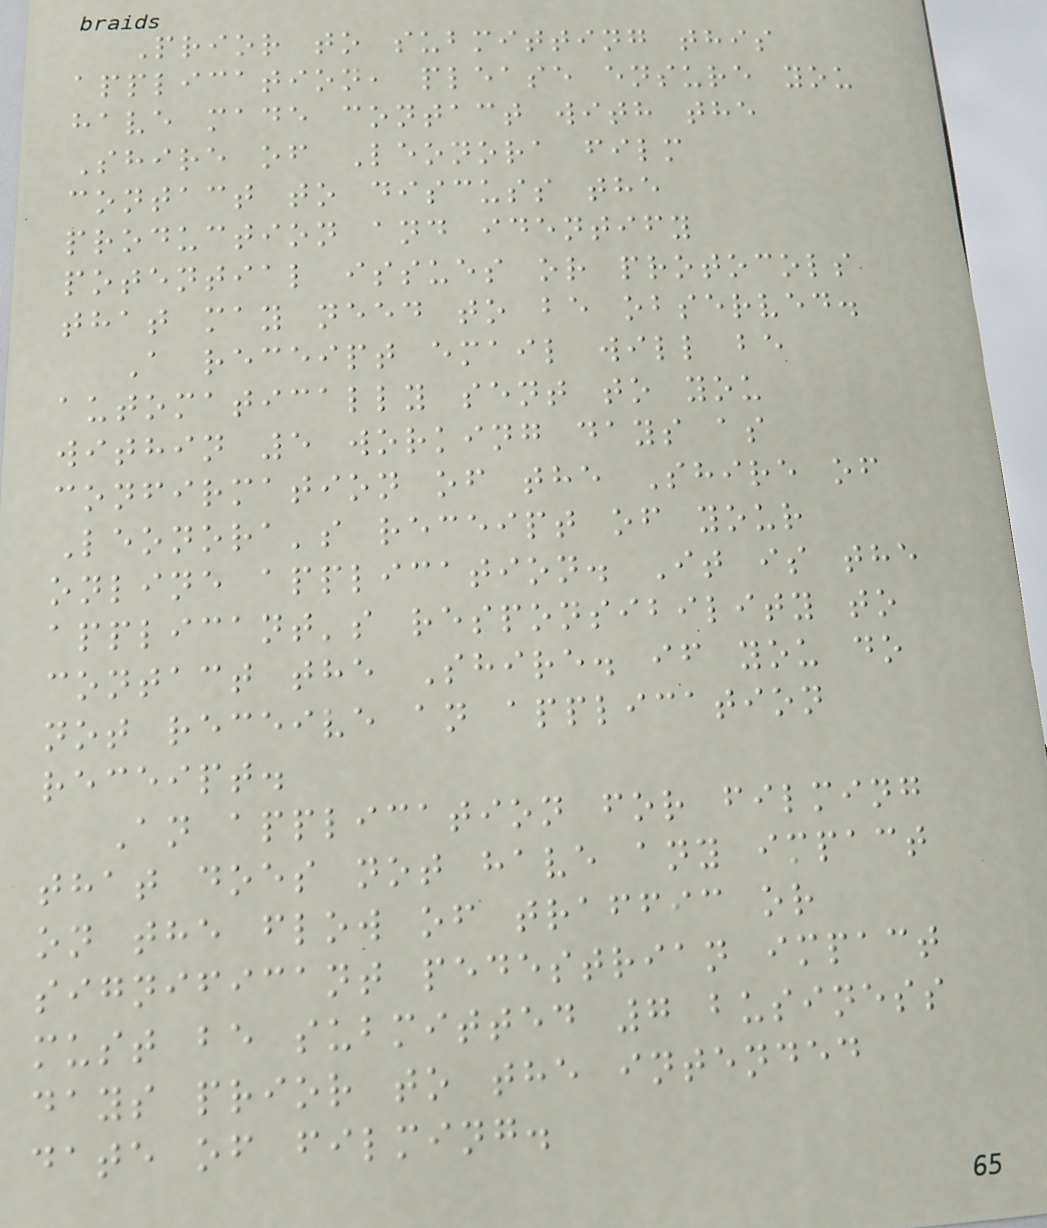Prior to submitting this
application, please ensure you
have made contact with the
Shire of Leonora film
contact to discuss the
production and identify
potential issues or protocols
that may need to be observed.
A receipt email will be
automatically sent to you
within 5 working days as
confirmation of the Shire of
Leonora's receipt of your
online application. It is the
applicant's responsibility to
contact the Shire. if you do
not receive an application
receipt.
An application for filming
that does not have any impact
on the flow of traffic or
significant pedestrian impact
must be submitted 7 business
days prior to the intended
date of filming.
